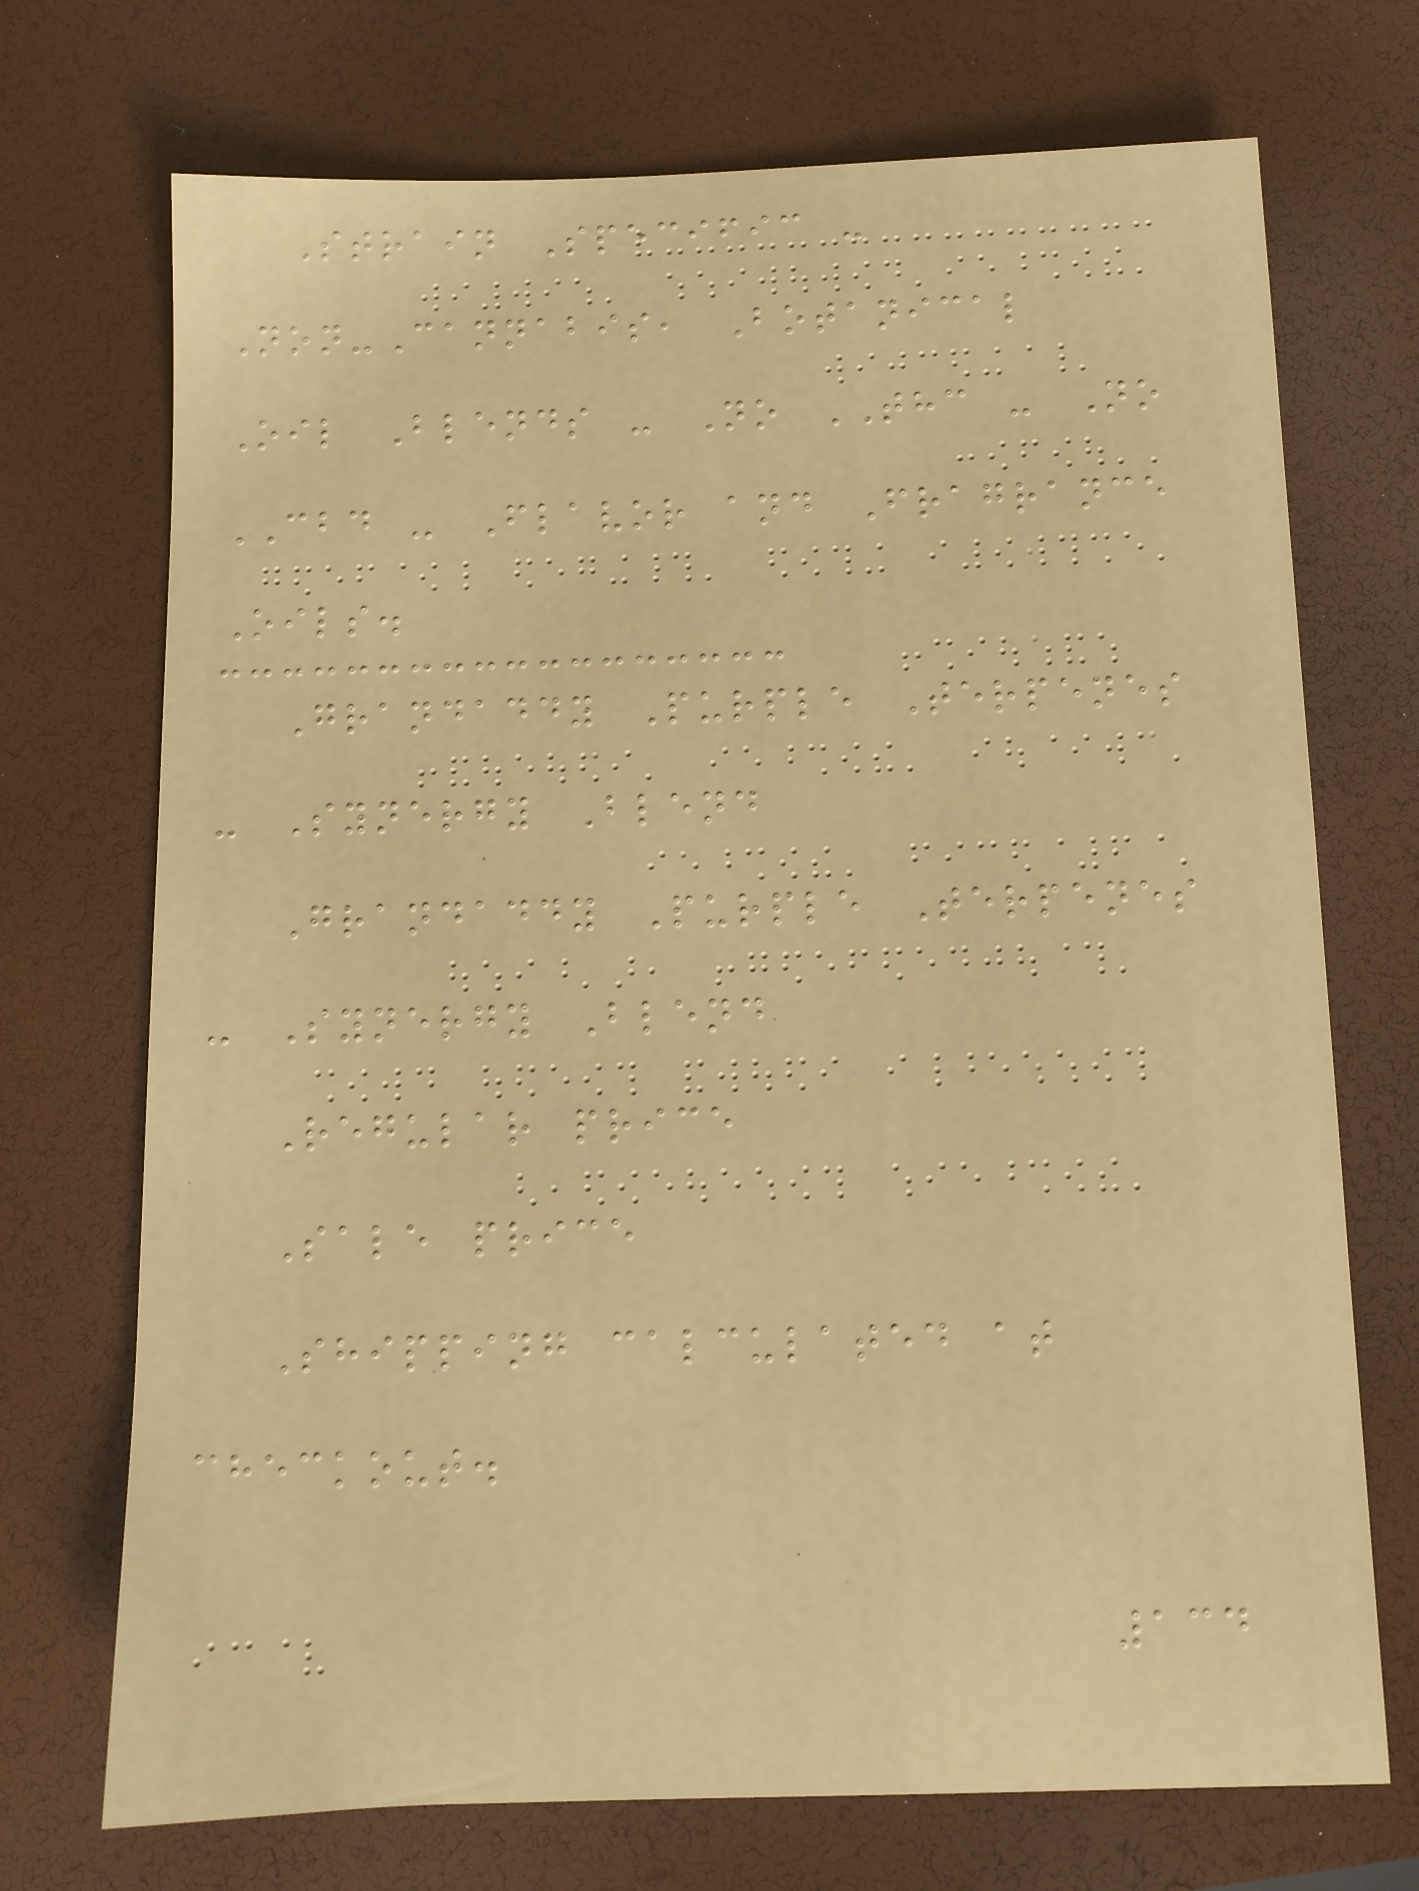Strain Specific -
Non-Cannabis, Botanical
Oil Blends - No THC - No
CBD - Flavor and Fragrance
Oils.
Grandaddy Purple Terpenes
- Synergy Blend
Grandaddy Purple Terpenes
- Synergy Blend
Regular price
Sale price
Shipping calculated at
checkout.
134
